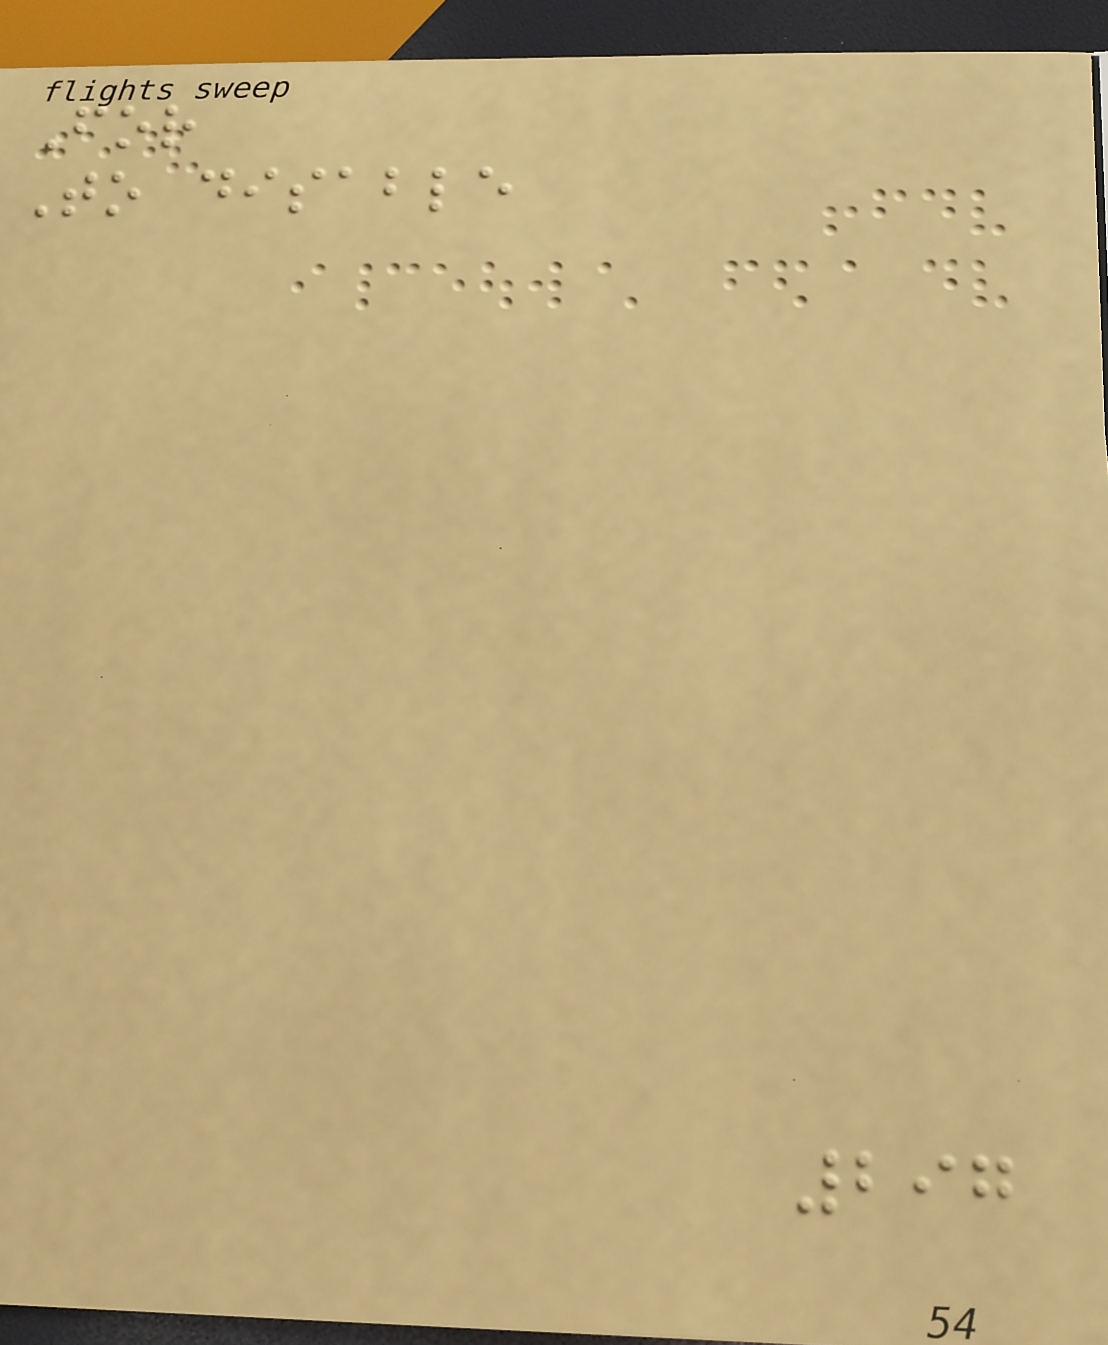For
To disable
297
